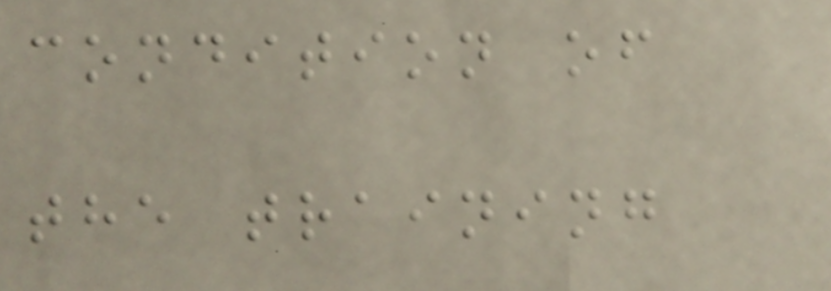condition of
the training
